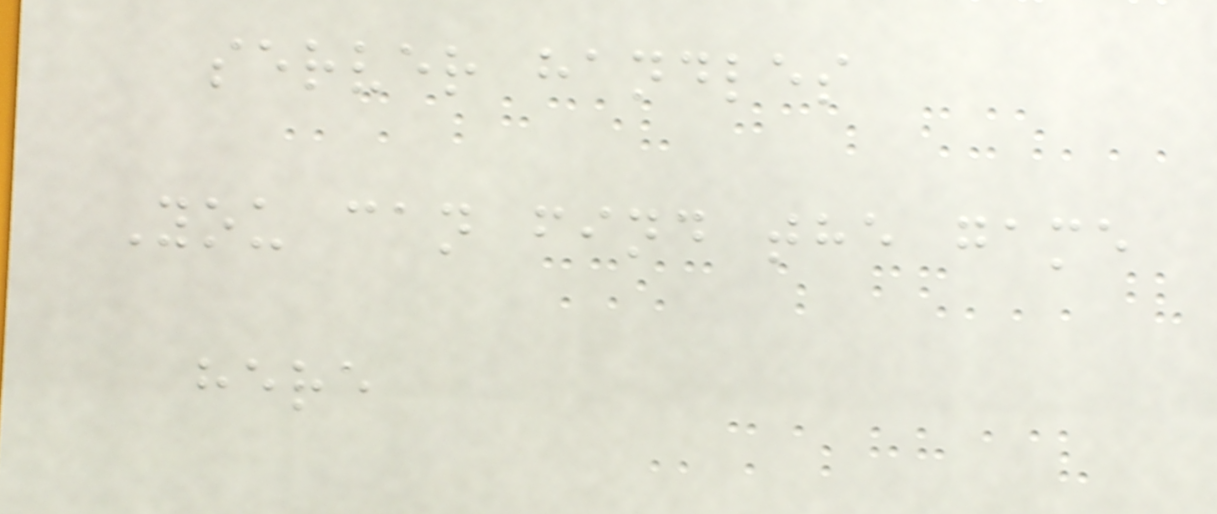server handles
You can find the game
here
